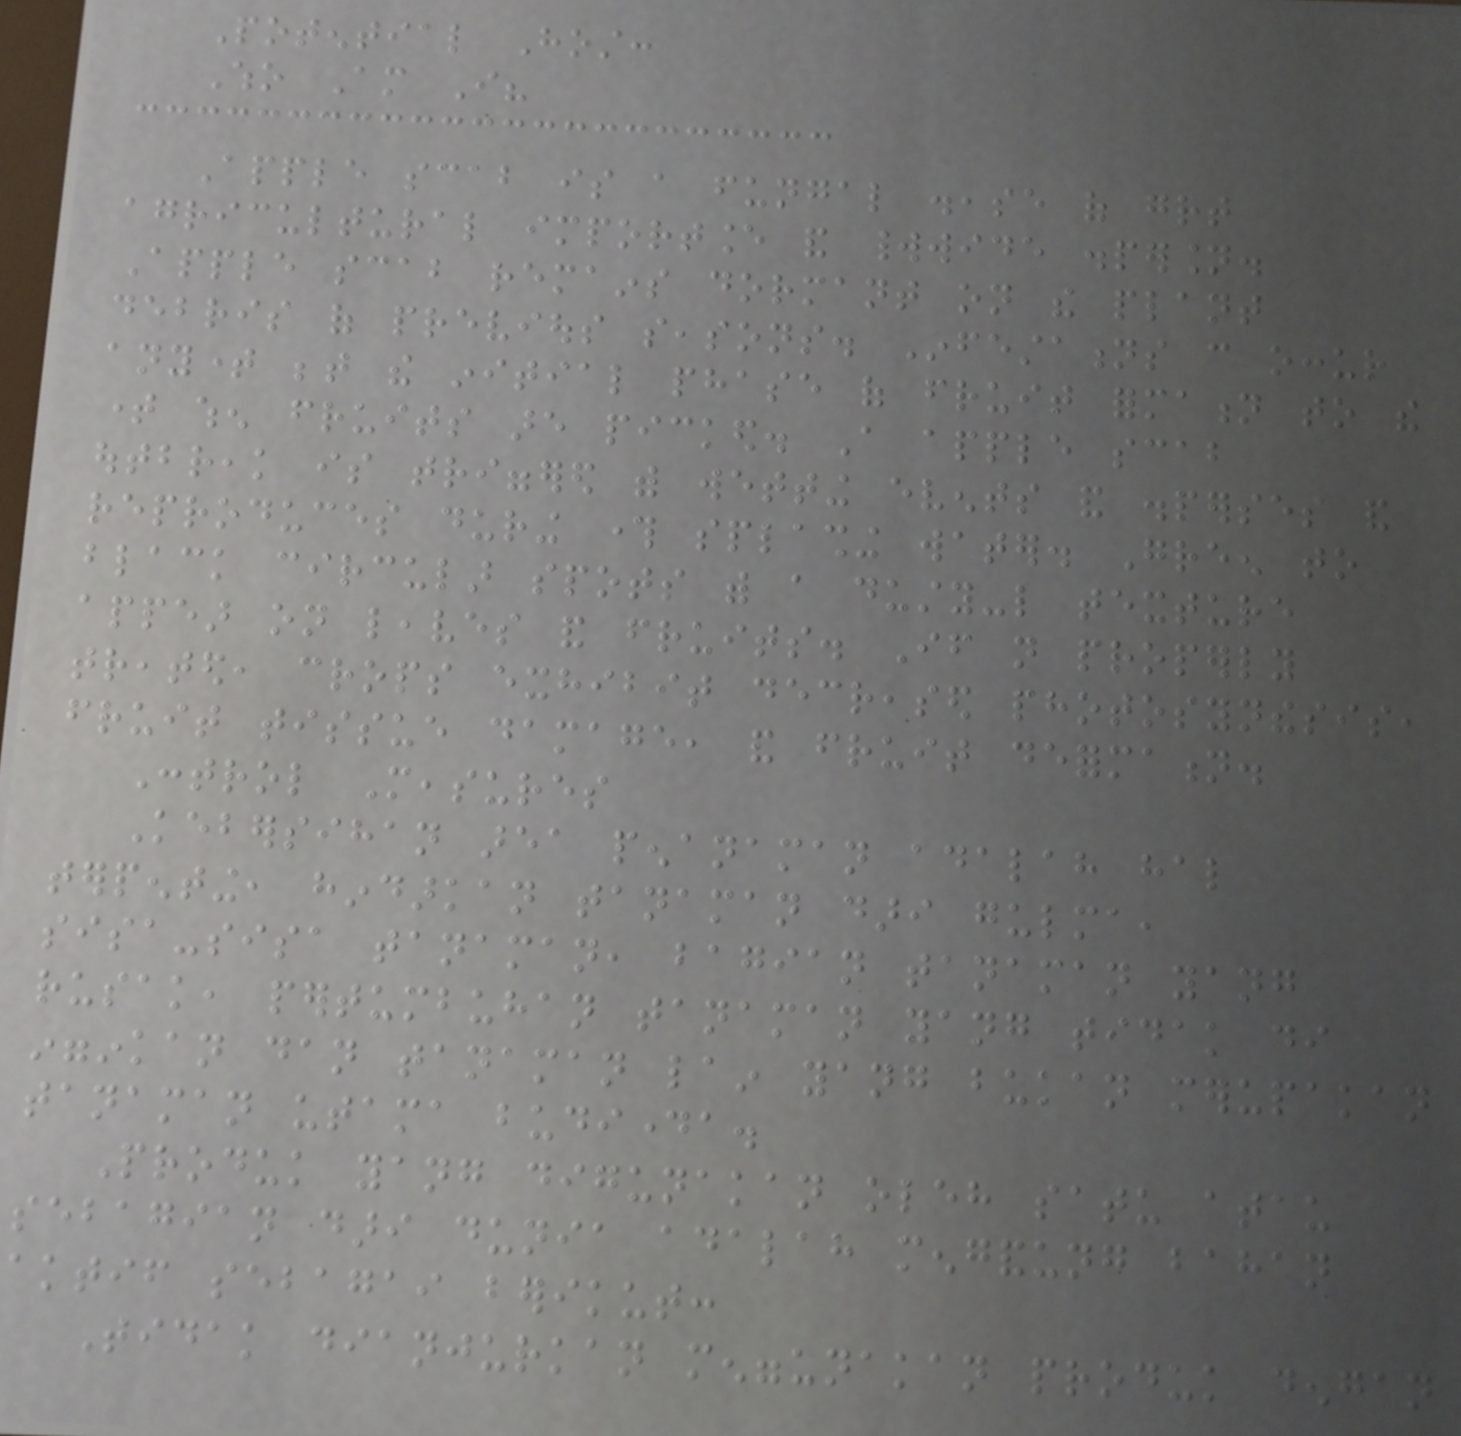Potential Host:
Who Am I?
Apple scab is a fungal disease of great
agricultural importance and worldwide dispersion.
Apple scab remains dormant on the plant
debris of previous seasons. Infestations can occur
anytime between the initial phase of fruit formation to the
time when fruits are picked. A apple scab
outbreak is triggered with wetting events and disperses and
reproduces during through splashing water. Green to
black circular spots with a dusty-like texture
appear on leaves and fruits. If not properly
treated, crops exhibit decreased photosynthesis,
fruit tissue damage, and fruit deformation.
Control Measures
Kebersihan area penanaman adalah hal
terpenting, hindarkan tanaman dari gulma,
sisa-sisa tanaman, bagian tanaman yang
rusak, pertumbuhan tanaman yang tidak di
ingginkan dan tanaman lain yang bukan merupakan
tanaman utama budidaya.
Produk yang digunakan oleh satu atau
sebagian dari dunia adalah mengandung bahan
aktif sebagai berikut:
Tidak dianjurkan menggunakan produk dengan
